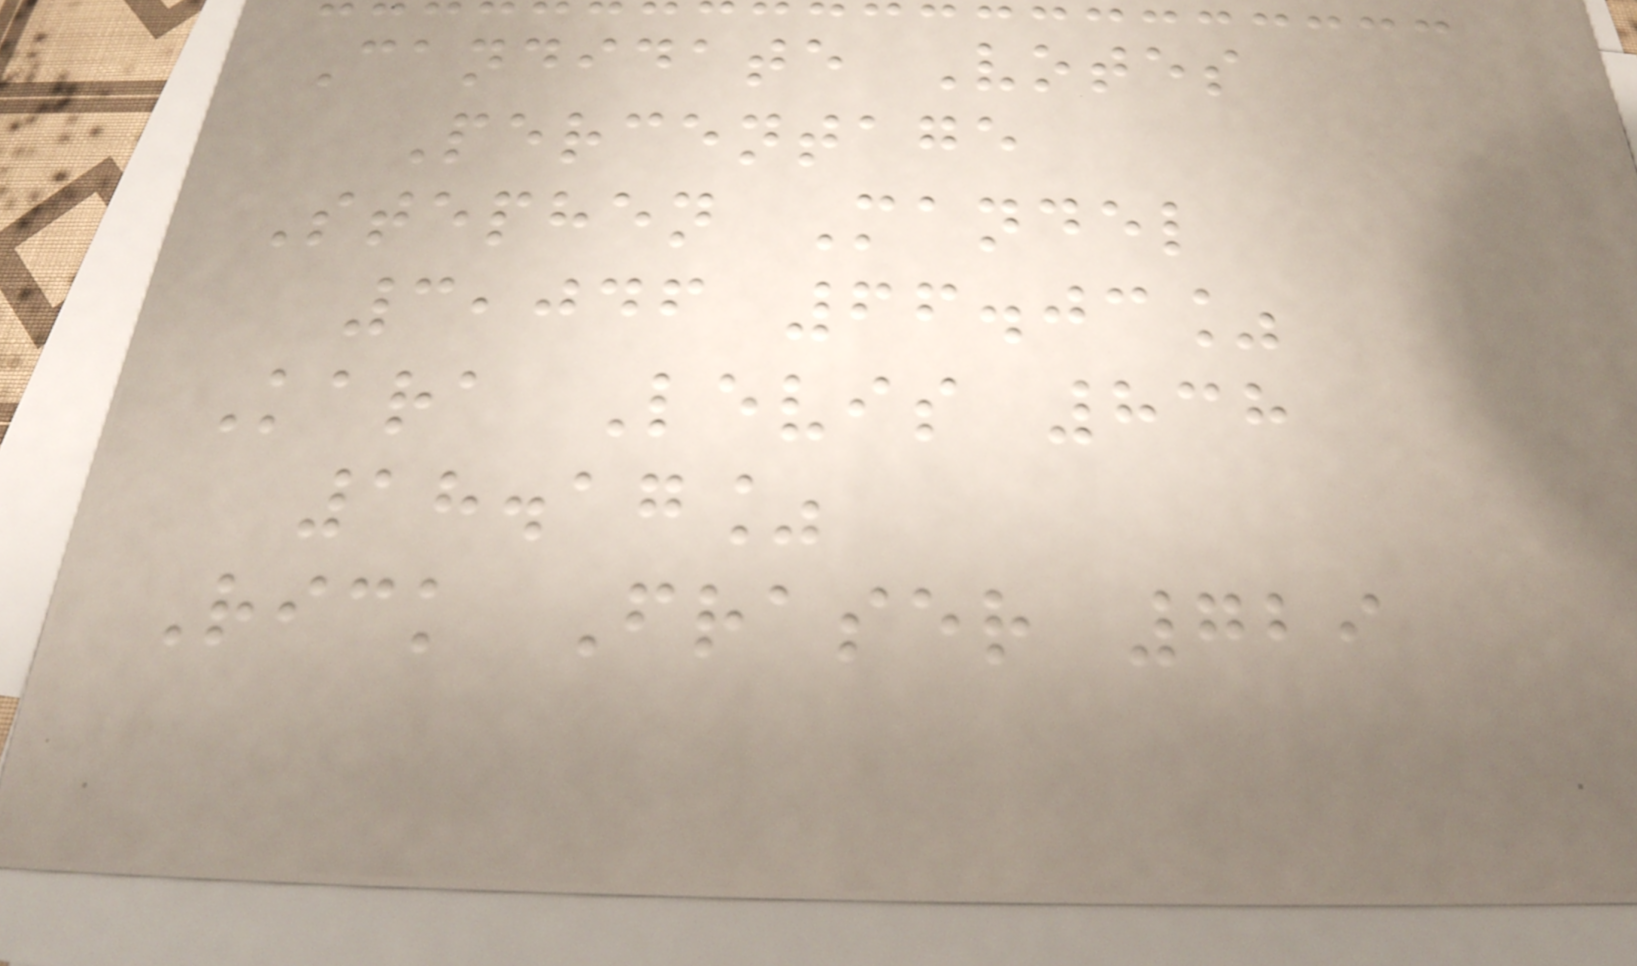Candidate Votes
Percentage
Stephen Mandel
3,046 66.03%
Kara Levis 838
18.17%
Rick Fraser 729
